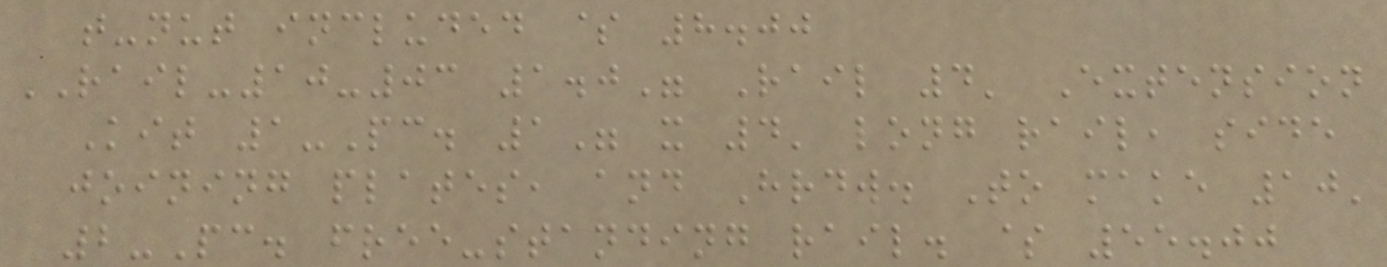t-nut included $ 8.00
RAIL-10-03 1.0" Rail 4' Extension
Kit 1-Pc. 1" x 4' long rail, side
joining plates, and Hrdw. To make 10'
2-Pc. free-standing rail. $ 55.00
